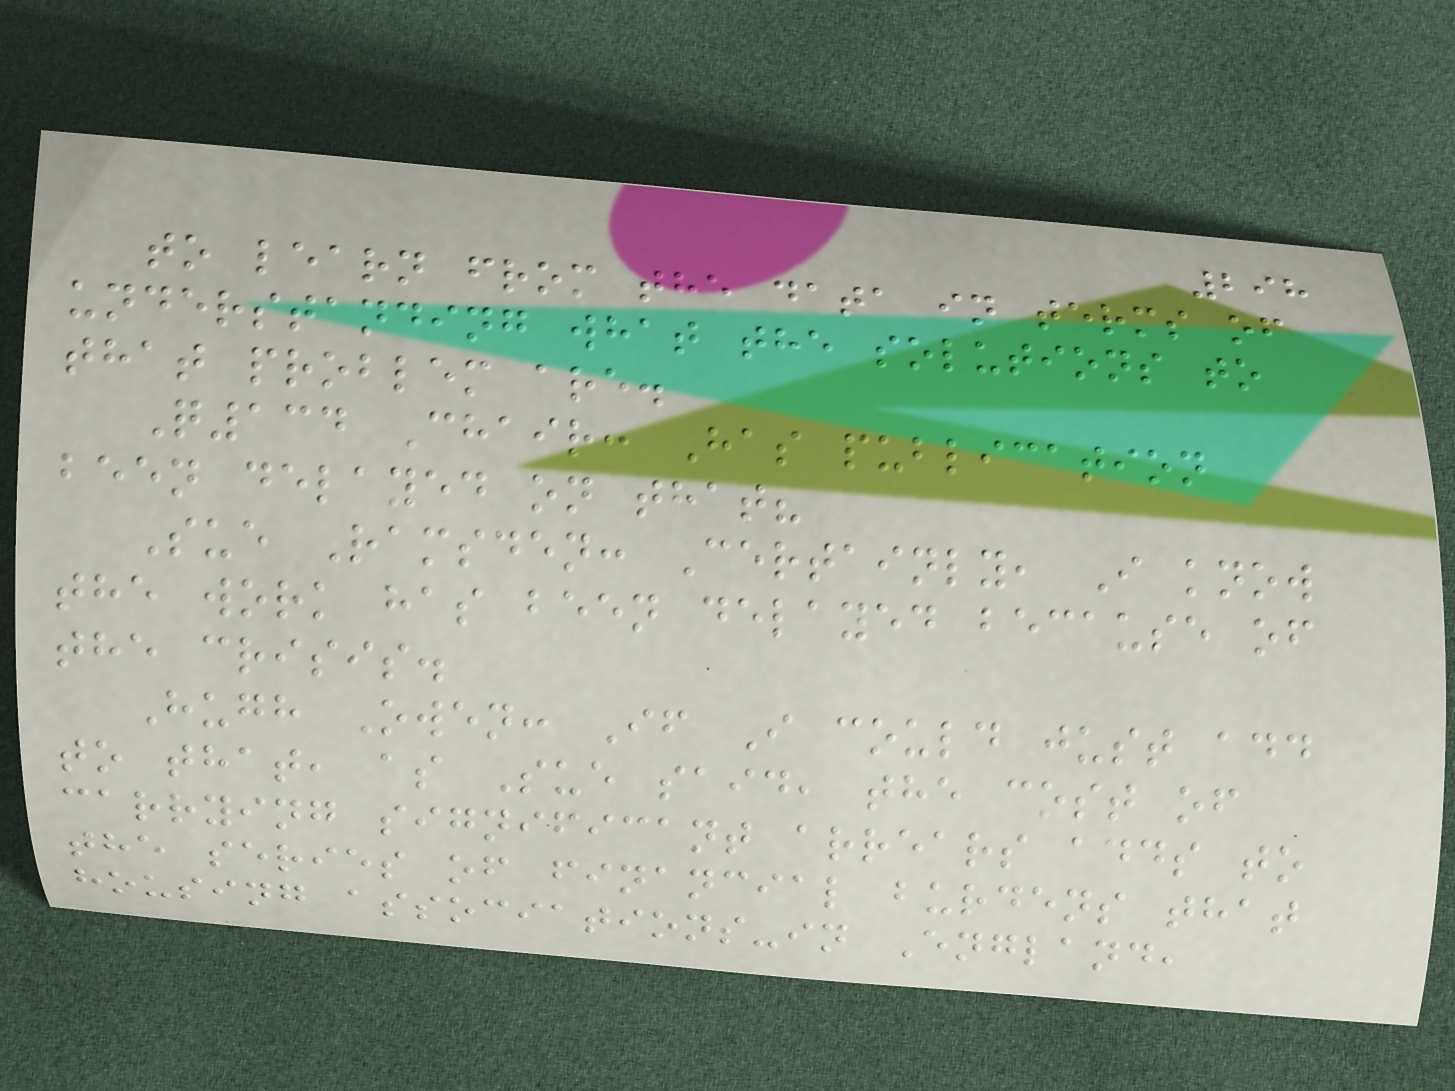298
to learn from the data in terms of
understanding what the solutions to
that problem are.
Q134 Chair: Has publication
been delayed on that?
Sue Ramsden: Certainly, I know
the work has been delayed because of
the crisis.
Hugh Owen: If I could just add
to that, as Sue said, the cost of
carrying significant arrears adds to
the series of financial burdens that
housing associations-in England,
